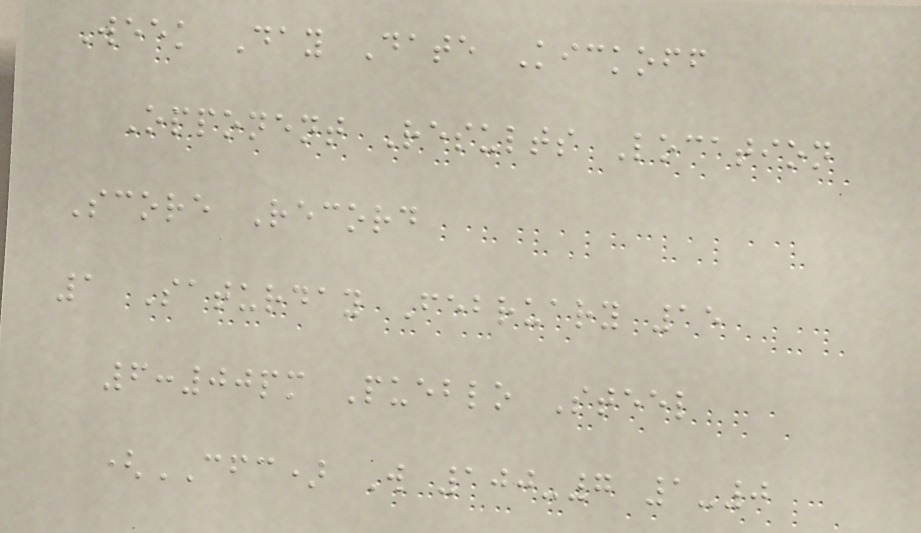Week Day Date Kickoff
Opponent Results Location
Score Record
1 Saturday February 15
6:00pm Pueblo Steel
(CFC) W 100-7 1-0
